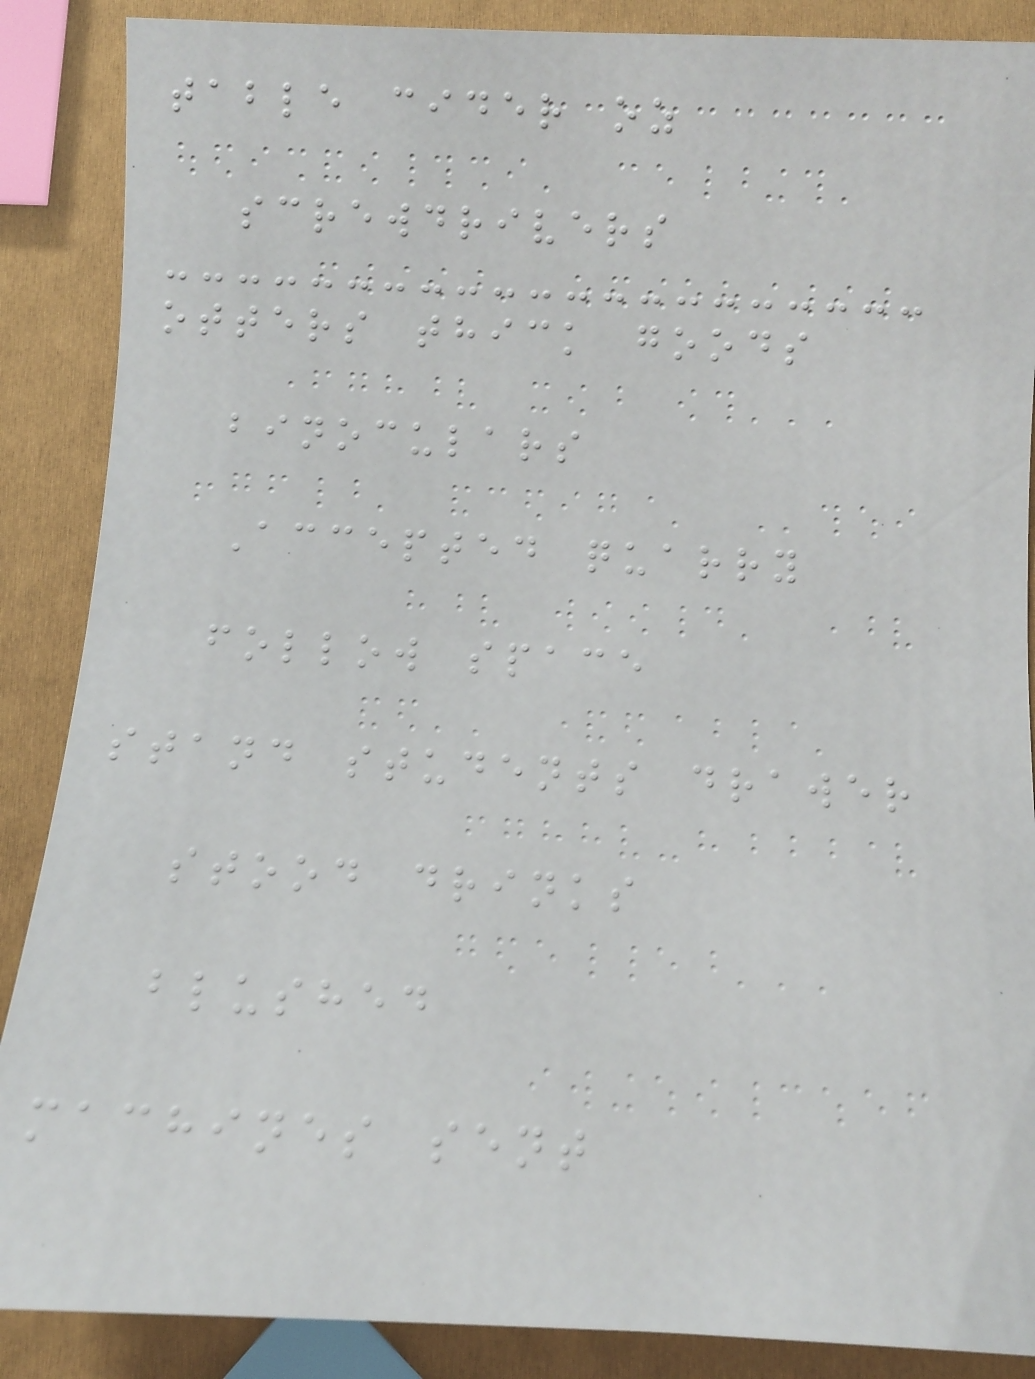table cider oz
screwdrivers
otters thick goods
binoculars
Accepted quarry
follow space
stand students drawer
stood drinks
blushed
machines sent
